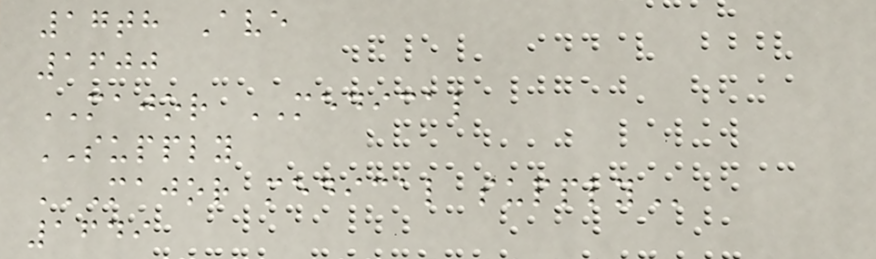17th Ave
1600
MAJOR MEDICAL
SUPPLY
MAJOR MEDICAL SUPPLY
1649
